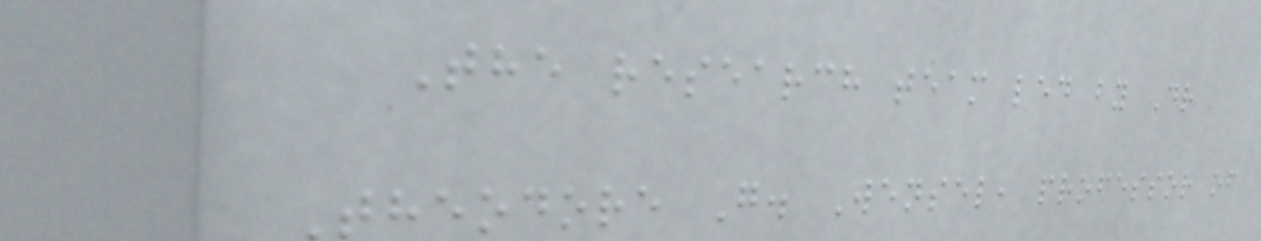The research team led by Dr
Theodore G. Wensel, professor of
